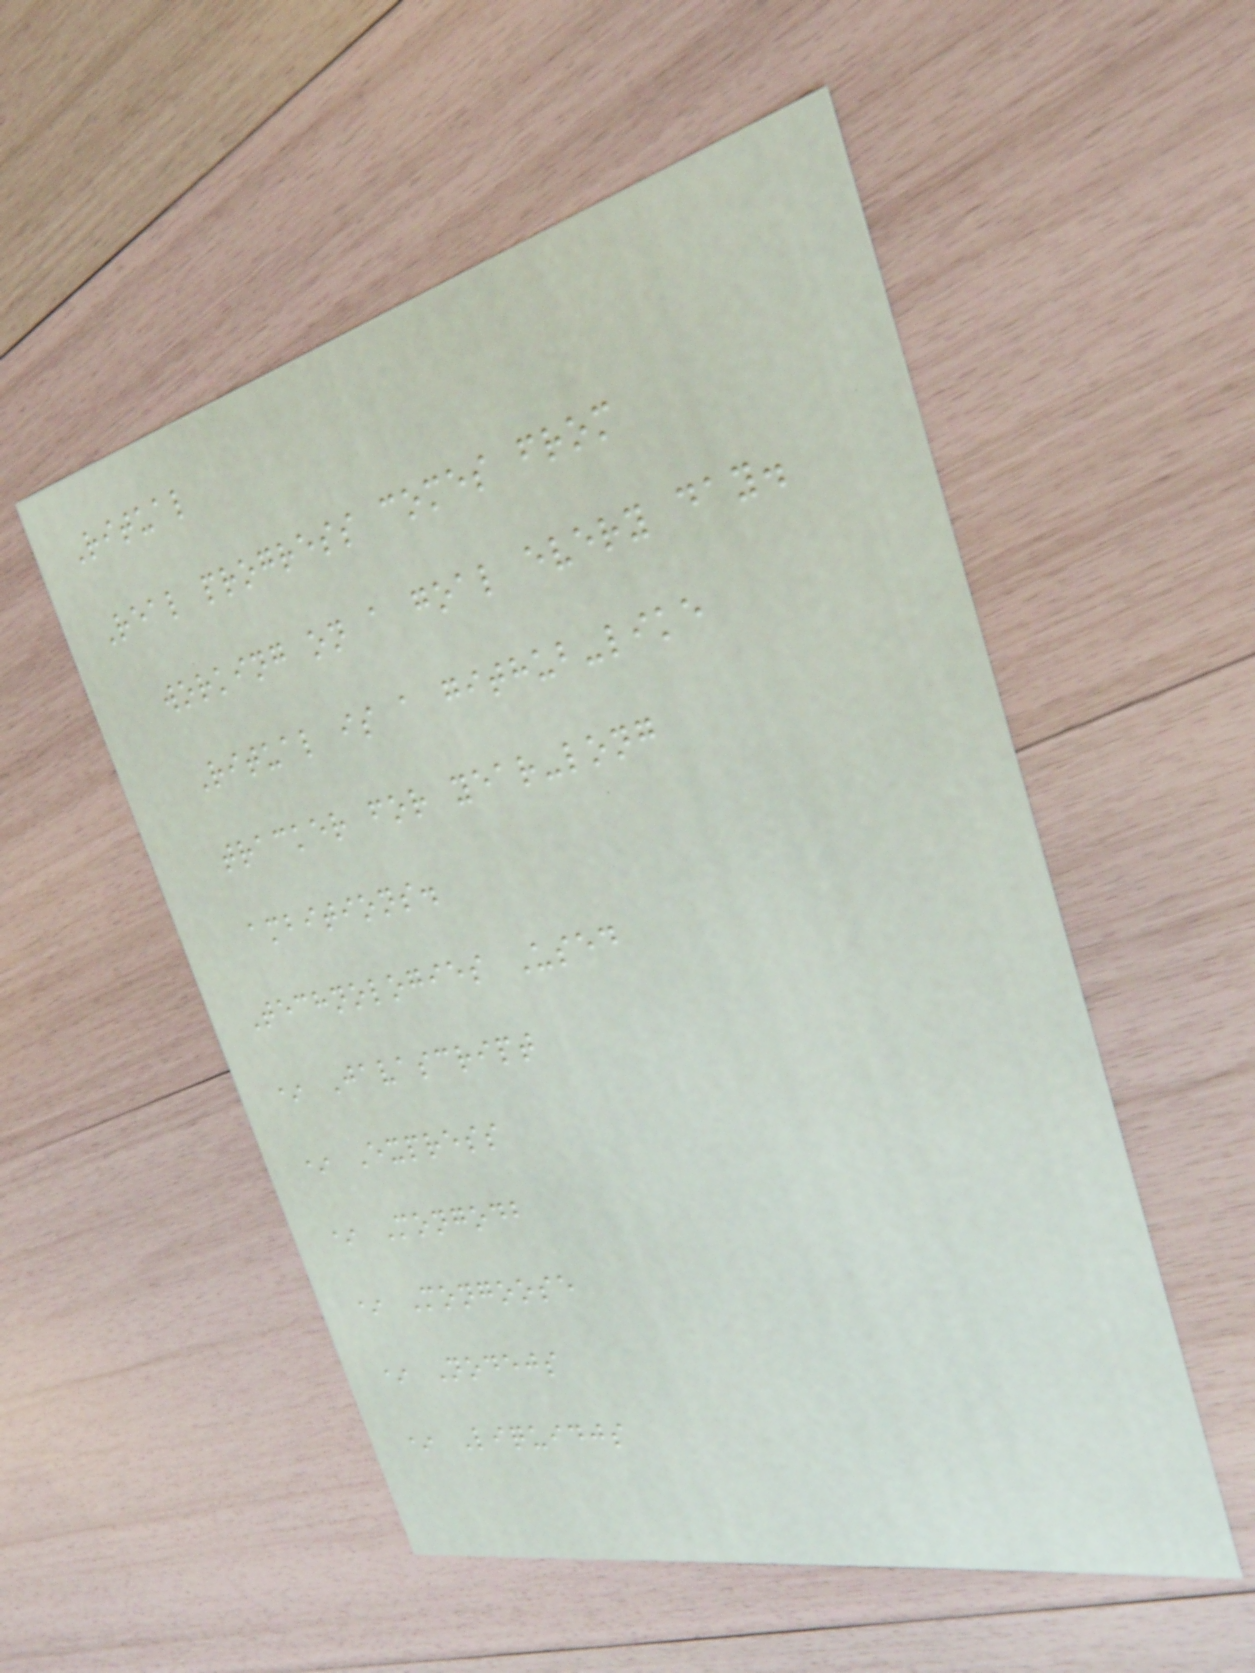Ritual
Real progress comes from
working on a goal every day.
Ritual is a github-like
tracker for year-long
ambitions.
Technologies Used
* Javascript
* Express
* Mongodb
* Mongoose
* Nodejs
* Liquidjs
